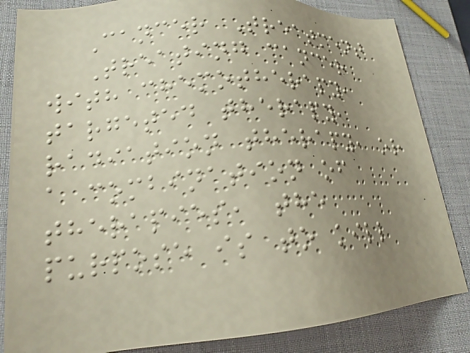Cancer Treatment
Treating cancer
with chemotherapy,
targeted therapy,
radiation therapy, or
a combination of
therapies, the
purpose is to kill
